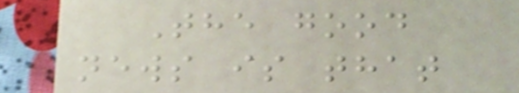The good
news is that
